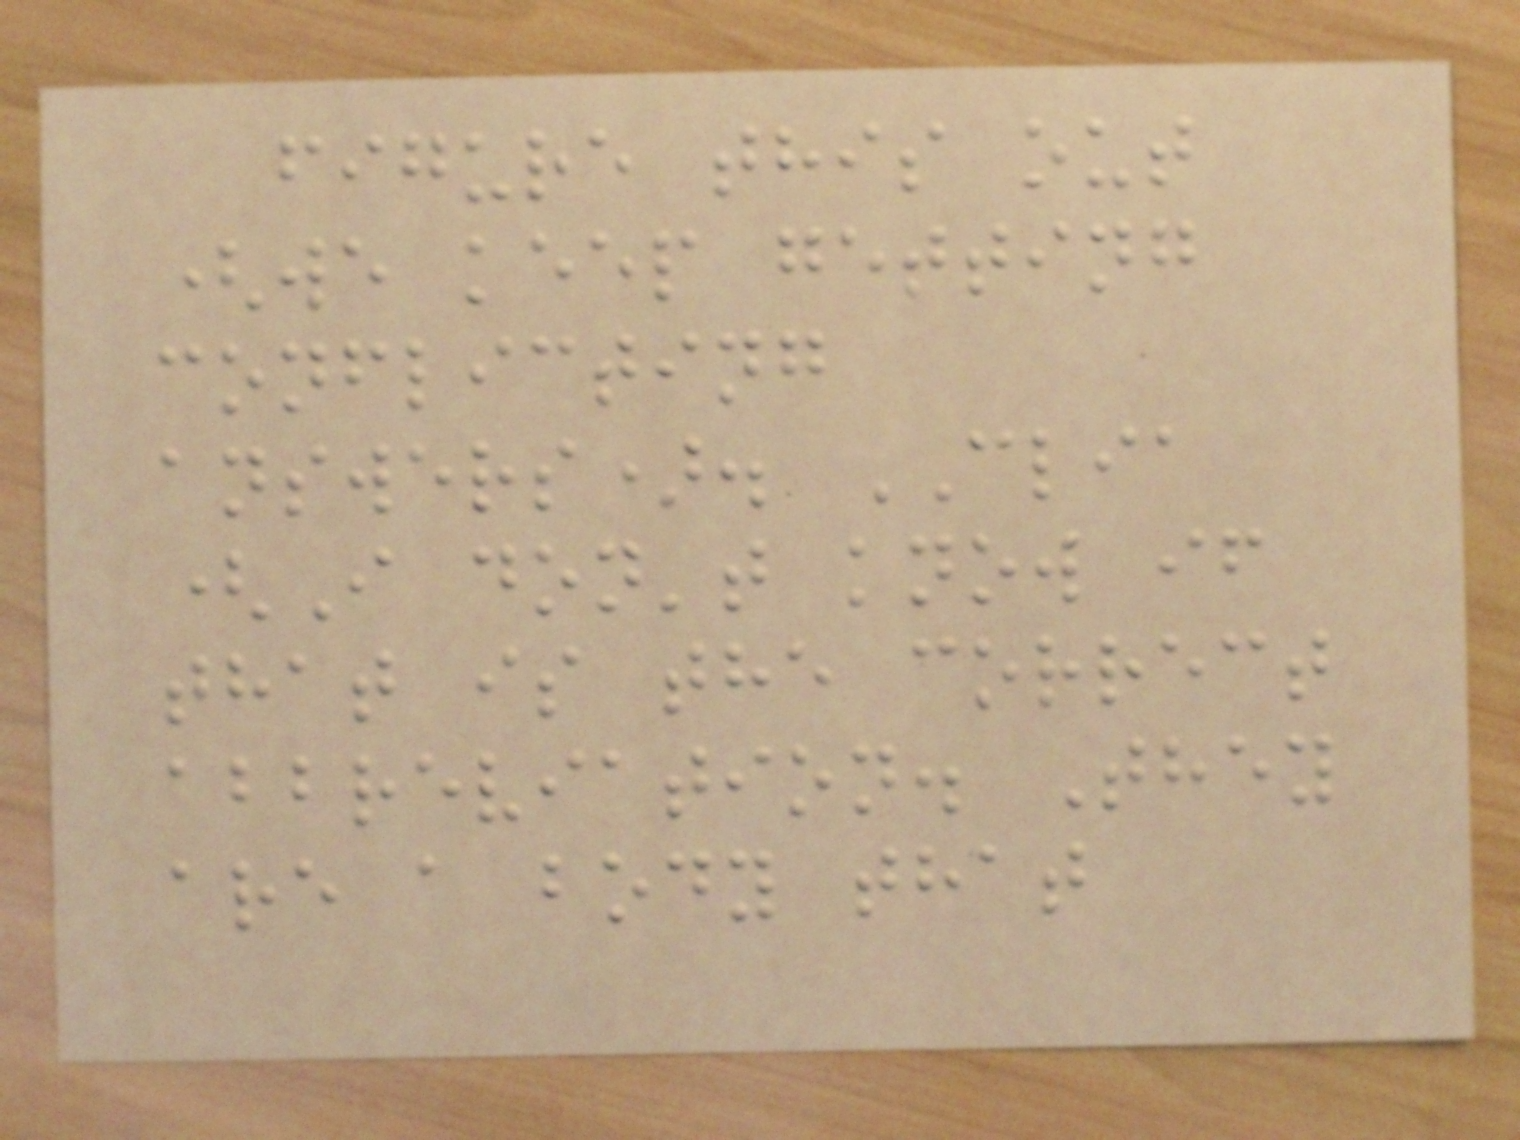figure this out
(we keep getting
conflicting
answers). CLIA
(I don't know if
that is the correct
abbreviation. They
are a body that
